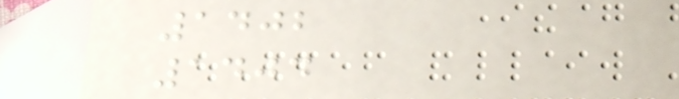1402
1404
